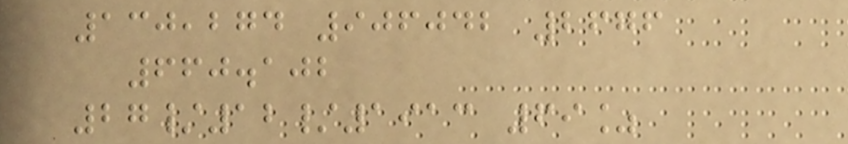130,274 906042 2676
660.102
27/12/1913 69%
